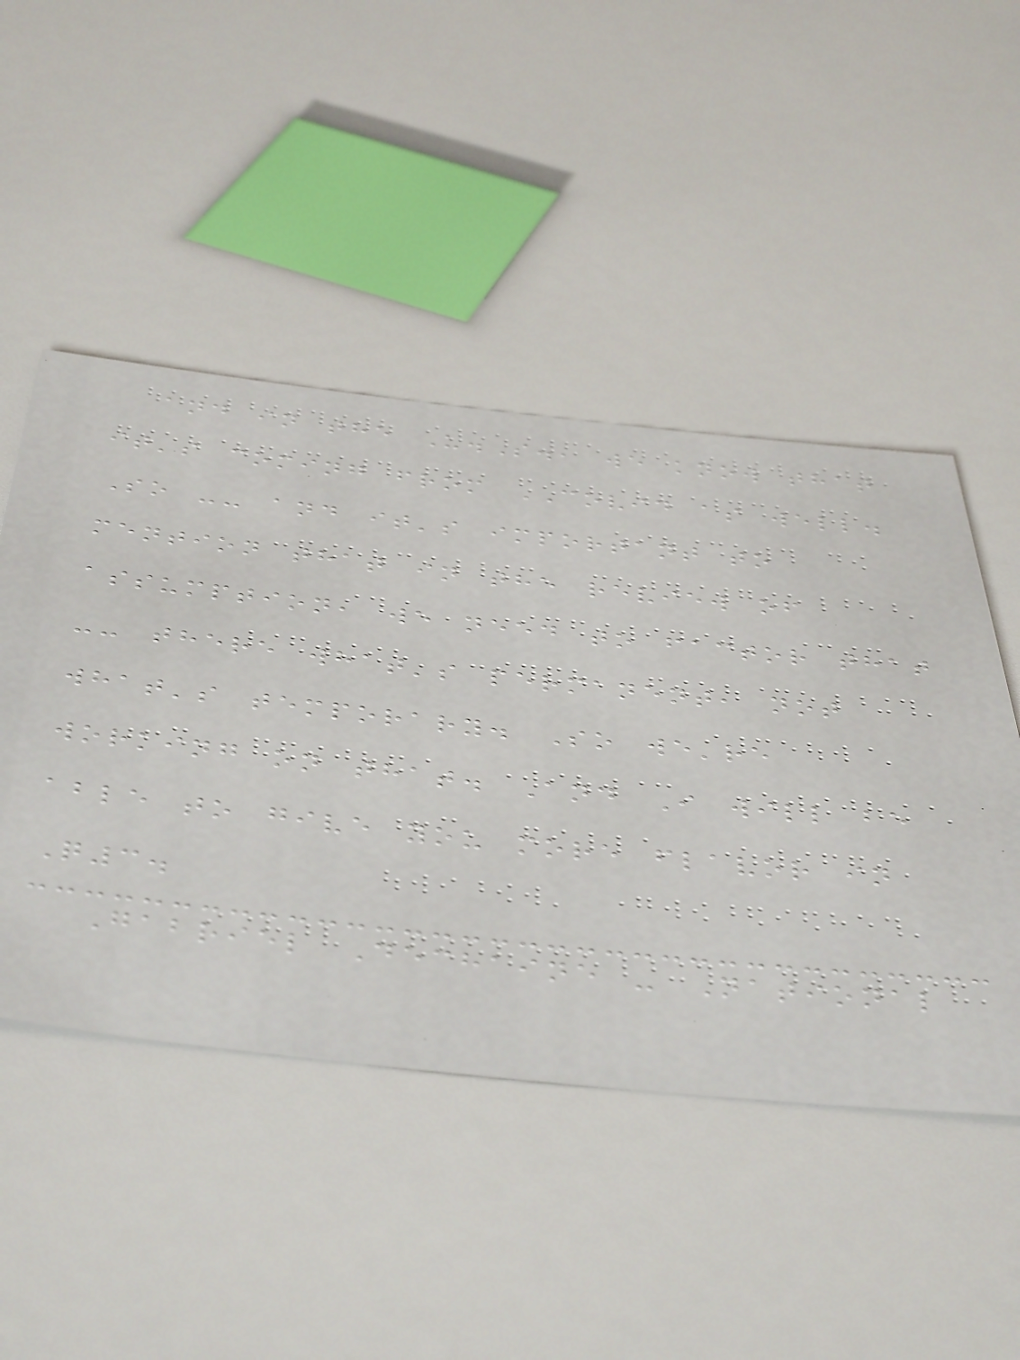and in the U.S., we know that
it's coming from COVID as well.
So -- and it's important to
mention that in the review of
assumption, we need to factor that
-- there what's permanent, not
what's temporary. So we're
working on that. And I will be
able to give you more flavor in
Q3.
Gabriel Dechaine - National
